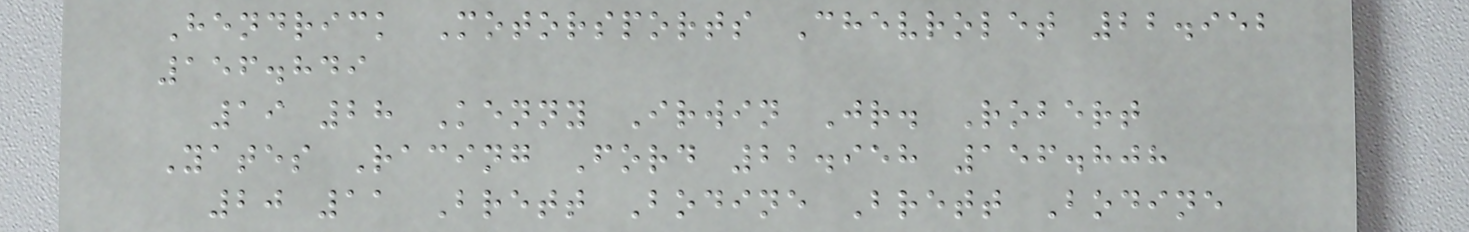Hendrick Motorsports Chevrolet 22.952
156.849
19 28 Kenny Irwin Jr. Robert
Yates Racing Ford 22.958 156.808
20 11 Brett Bodine Brett Bodine
